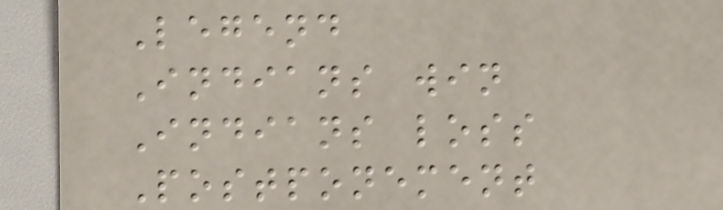Legend
Indians win
Indians loss
Postponement
